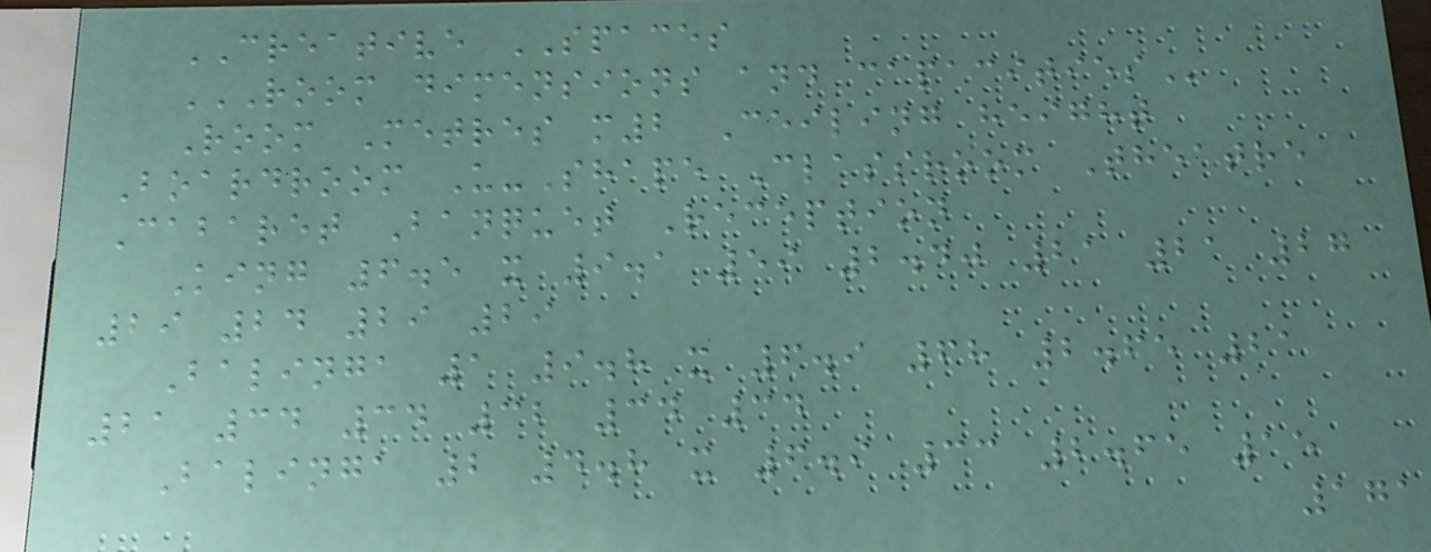CREATIVE SPACES
ROOM DIMENSIONS AND CAPACITIES
Room Metres m2 Ceiling height
Boardroom U-Shape Classroom Theatre
Cabaret Banquet Reception
King 6.5 x 9.1 59 2.40 21 21 27
29 24 29 29
Balinga 1 9.8 x 6.9 68 2.65 21
21 34 34 32 34 34
Balinga 2 4.8 x 6.9 33 2.65 15
171
